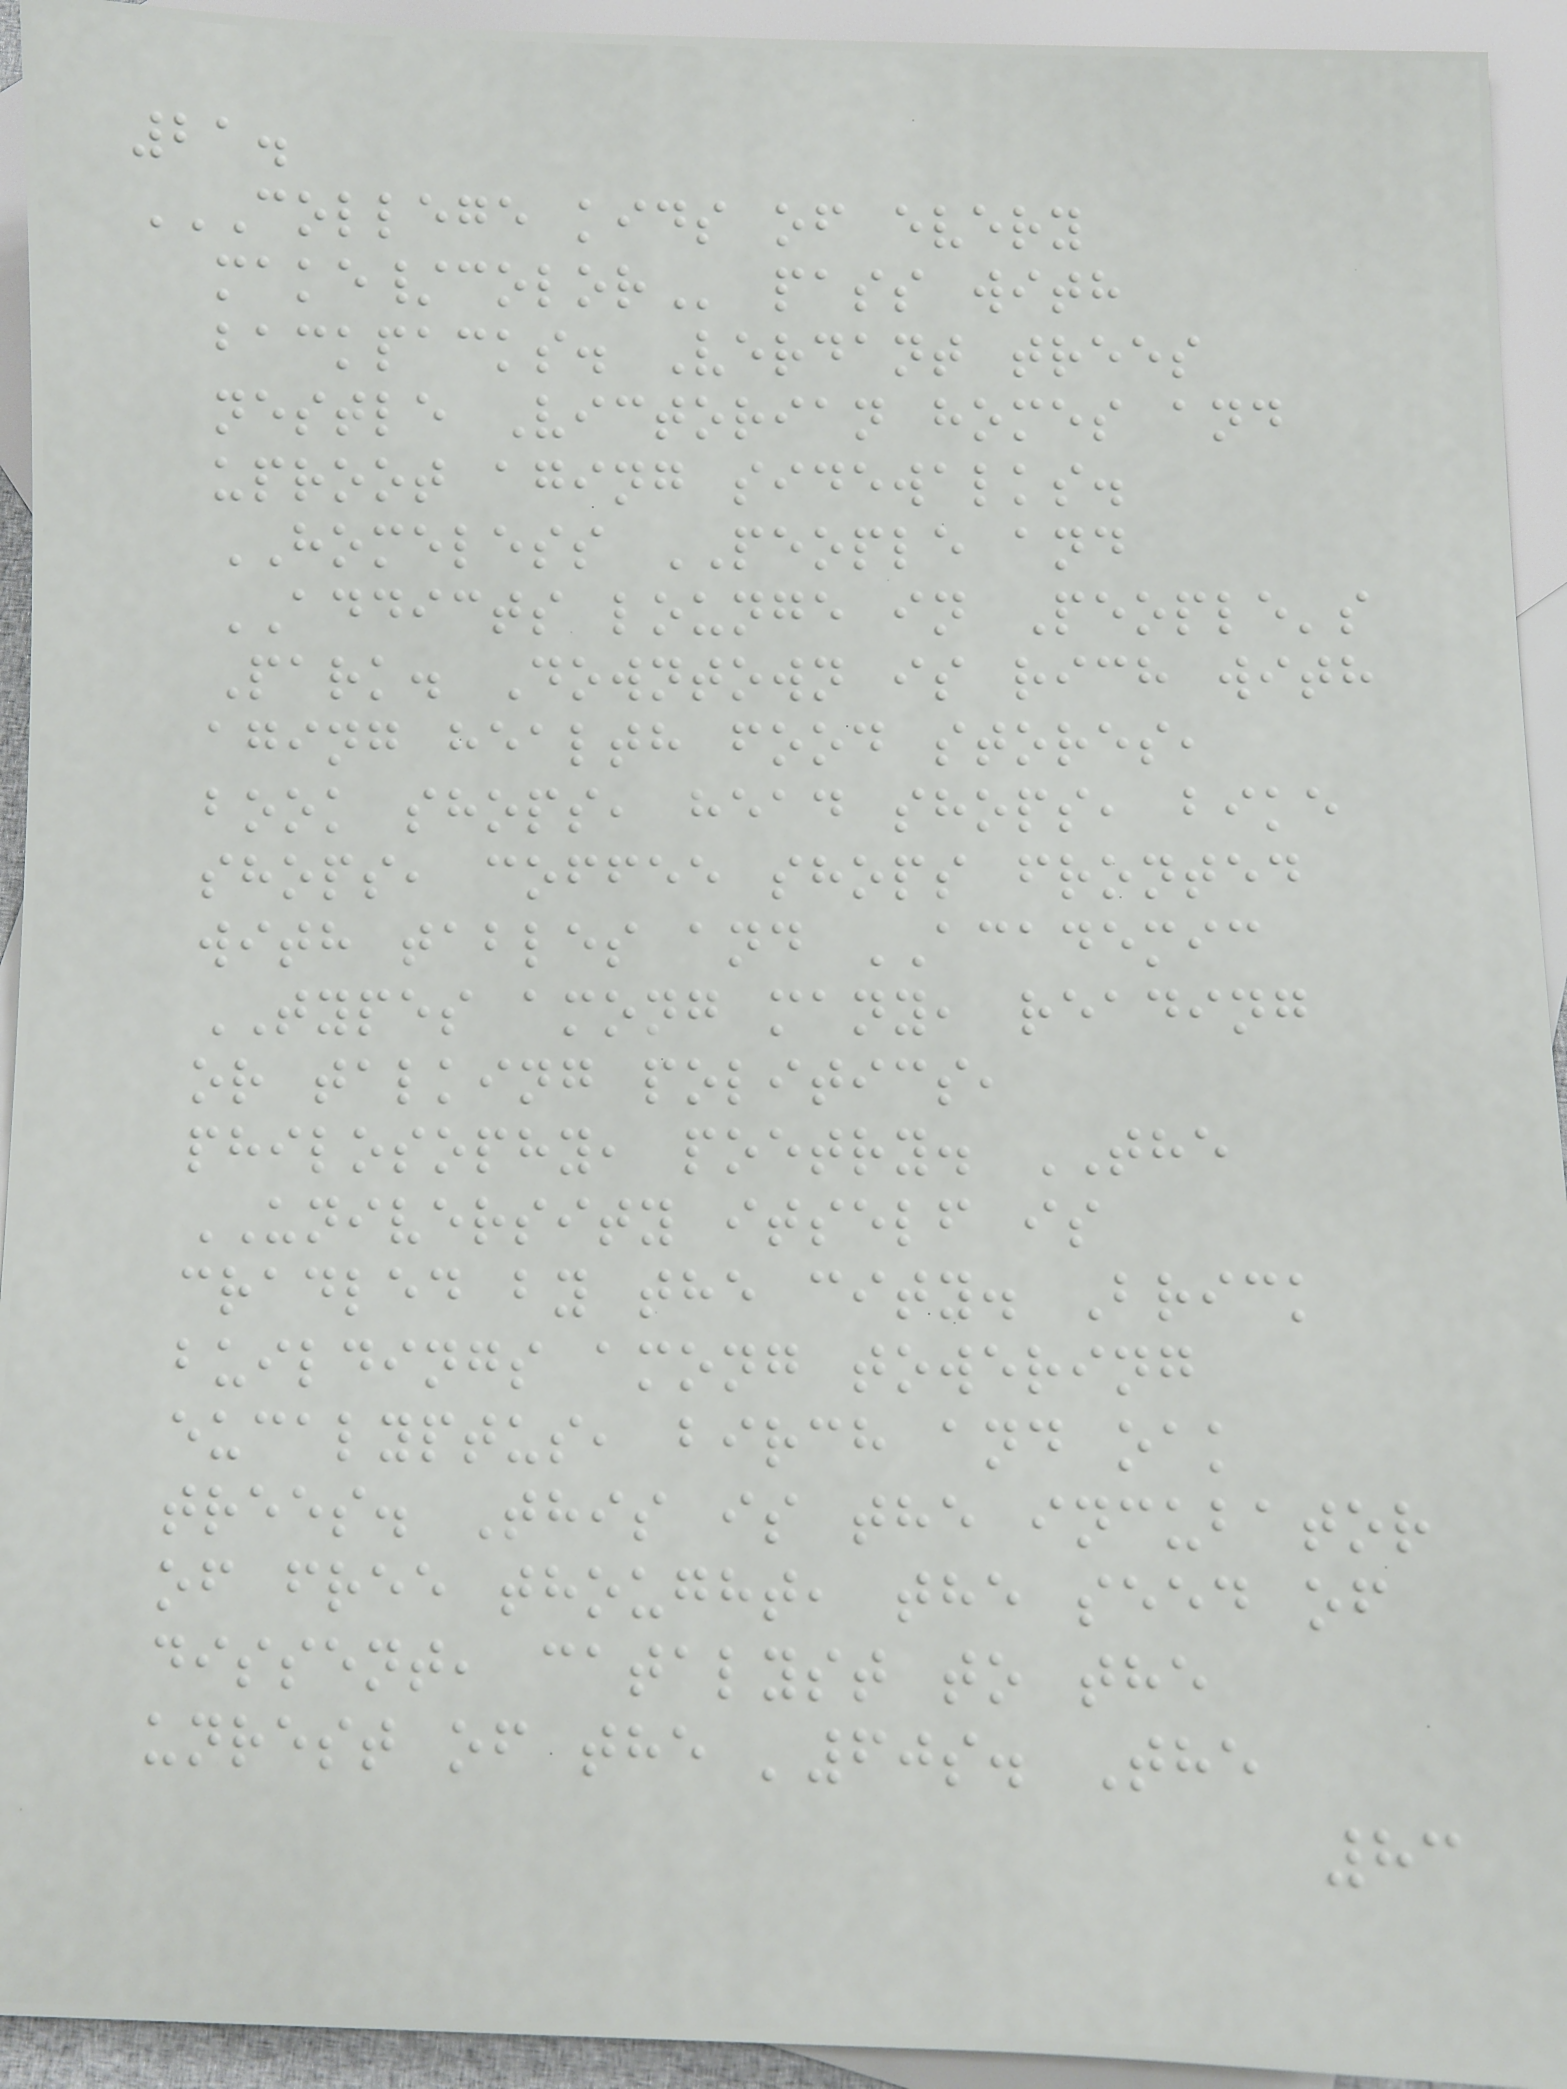21.
COLLEGE KIDS OF EVERY
MAKE/COLOR pass with
backpacks. Verdant trees
nestle Victorian homes and
uproot aging sidewalks.
HOMELESS PEOPLE and
ADDICTS lounge in People's
Park. Downtown is rich with
aging health food stores,
book shops, head shops, bike
shops, coffee shops fronted
with tables and ACADEMIC
TYPES among many, reading
or talking politics,
philosophy, poetry. THE
UNIVERSITY itself is
cradled by the city. Brick
buildings among towering
eucalyptus, birch and oak
trees. This is the incubator
of free thought, the seed of
dissent, catalyst to the
unrest of the '60s. The
83
